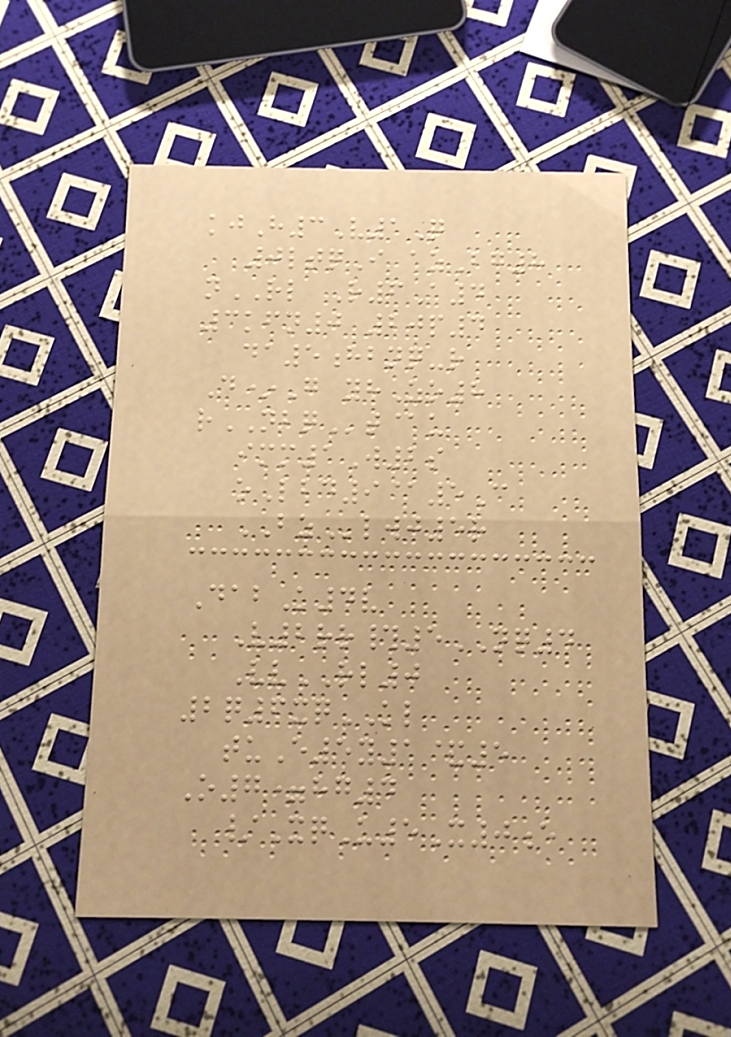kjH3V1Q
0ltqI azBg8
nRL R6A4
3kfn0 20p4
da5hbnq-r
D*G yhZo8
rNBQt@u
imm1W2s
oLbd9@5C
BZlwj5r
DabK4v
V2rr#5NQ4
VvRL0
2q6xqKL
tuE5y1&5
O7=hg4
/XqU5X0e
